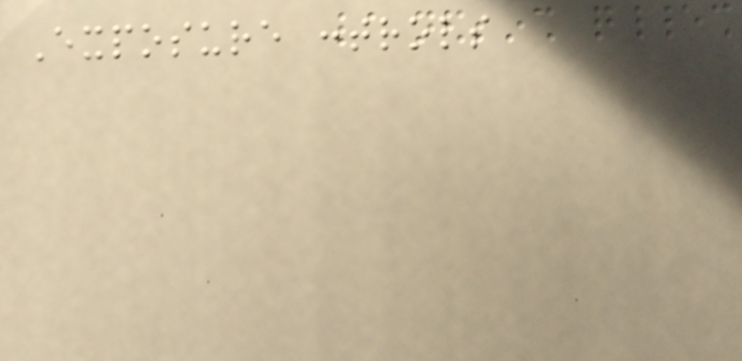Exposure controls
